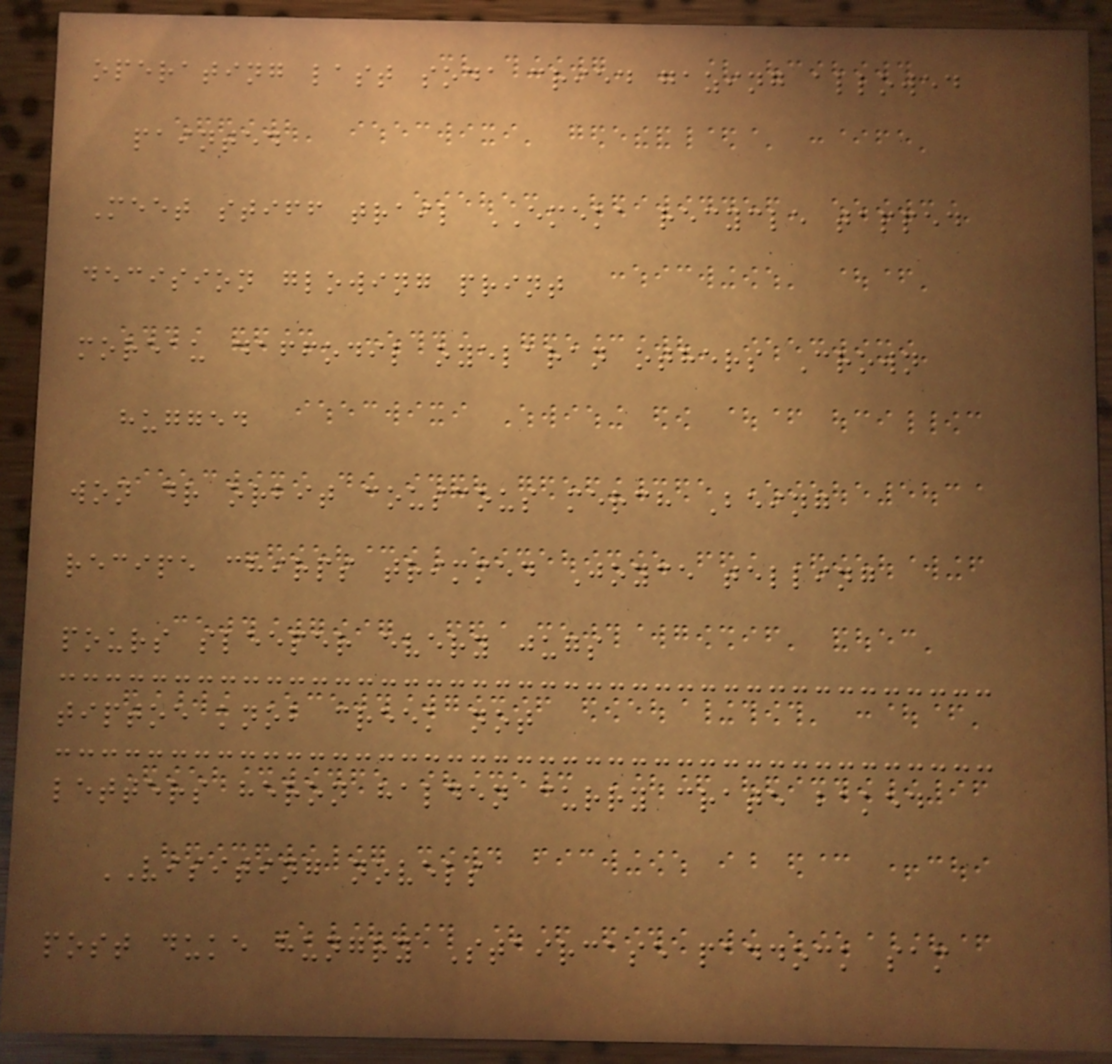operating last soda cried gazing allowed
painted
Meet stiff trail EMEKA recycle tapped
decision glowing print
moreau daffodil oyelaran others Crown
hugged
won dr orbit couscous merch Being
recipe chirps trimmed Joyce telling
pours sleeper every jugs
tiptoe knob creek not
letters heron halden curry crate baked
VISITING novels
post duke hungry Staircase paddock sam
